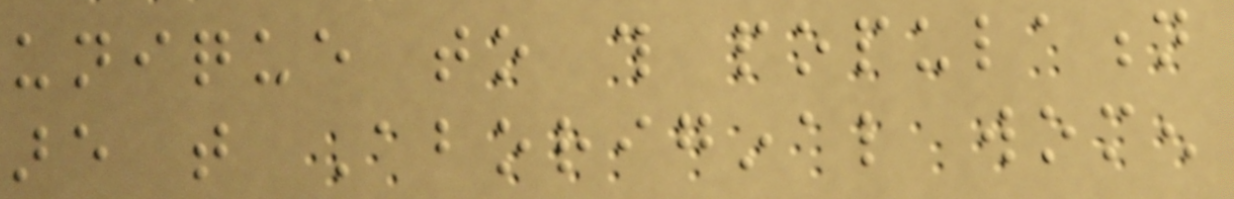unique to this population
are that Aboriginal women
